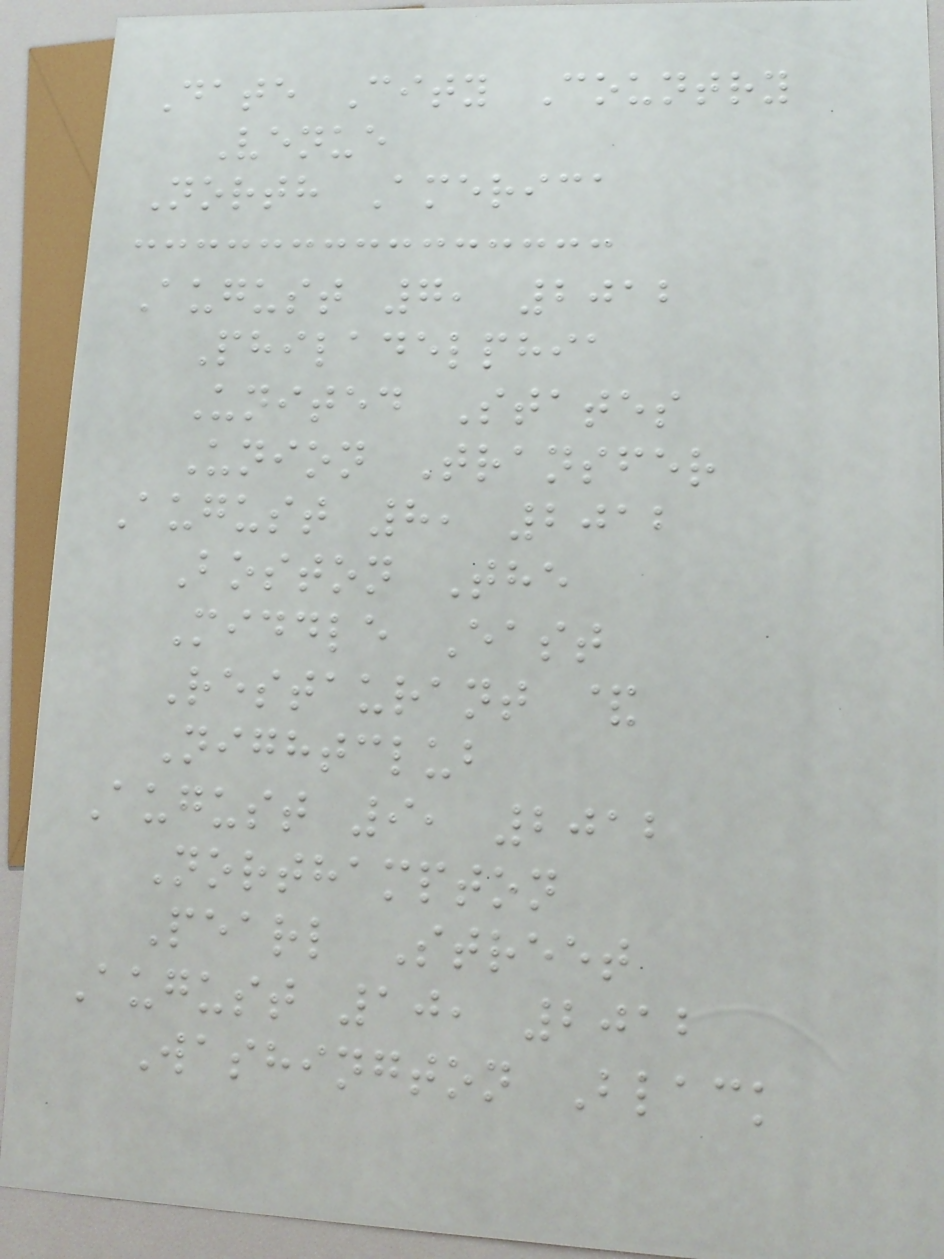Date City Country
Venue
North America
August 7, 2012
Philadelphia
United States
Union Transfer
August 8, 2012
Boston The
Middle East
Restaurant &
Nightclub
August 9, 2012
Northampton
Pearl Street
August 10, 2012
Washington Black
